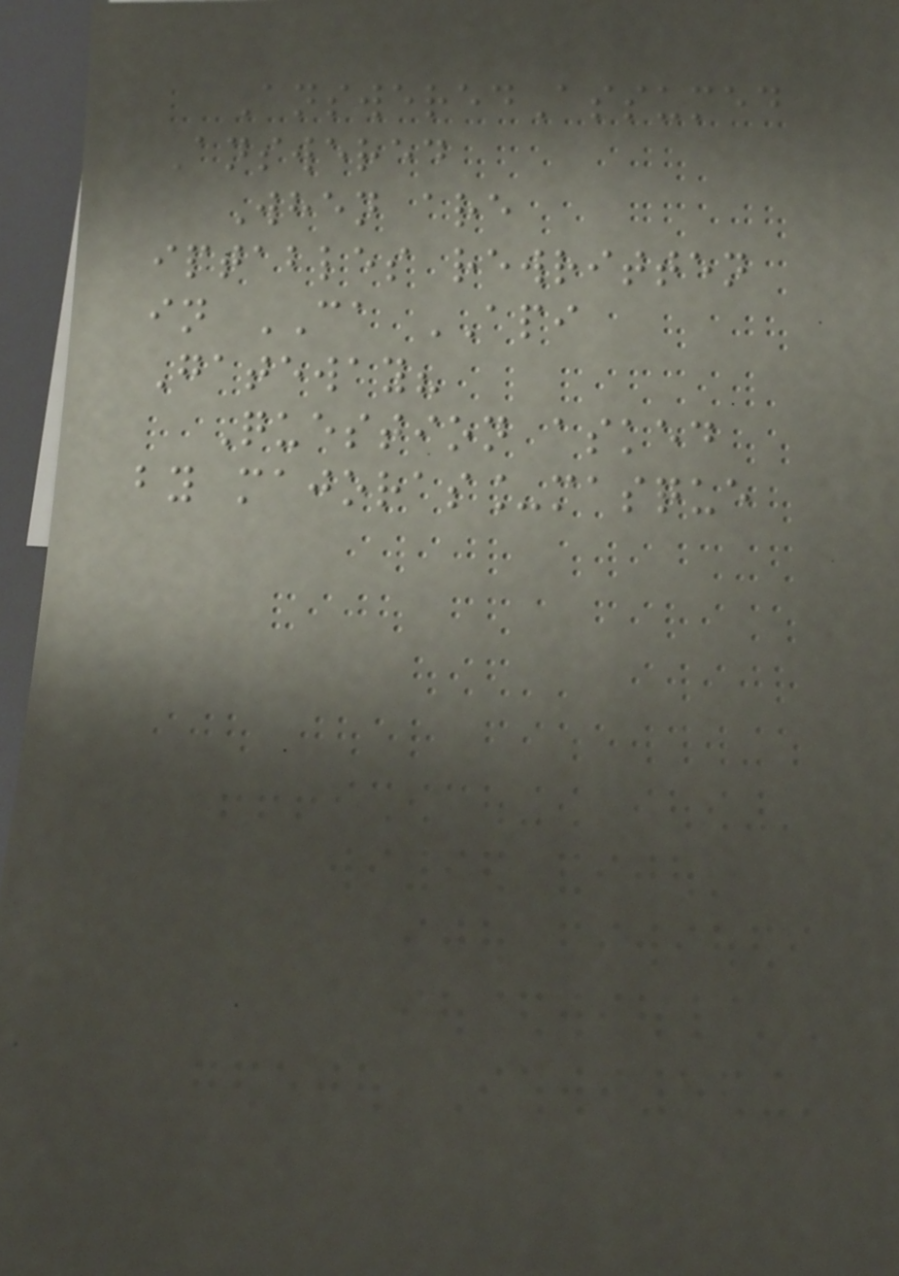AnsweredAssumed
Answered
When are
iptables rewritten
in CA API
Gateway?
Question asked
by majoras_masque
